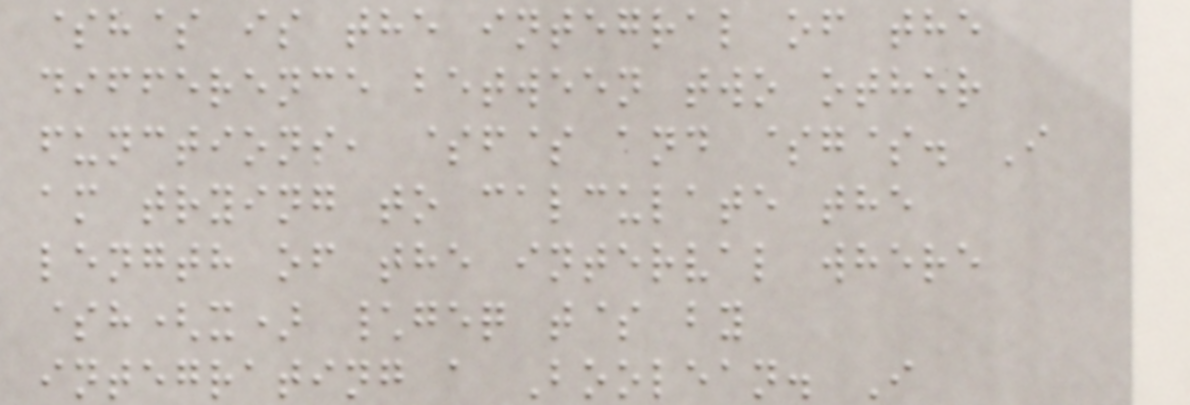$h$ is the integral of the
difference between two other
functions, $f$ and $g$. I
am trying to calculate the
length of the interval where
$h(x) \geq t$ by
integrating a Boolean. I
